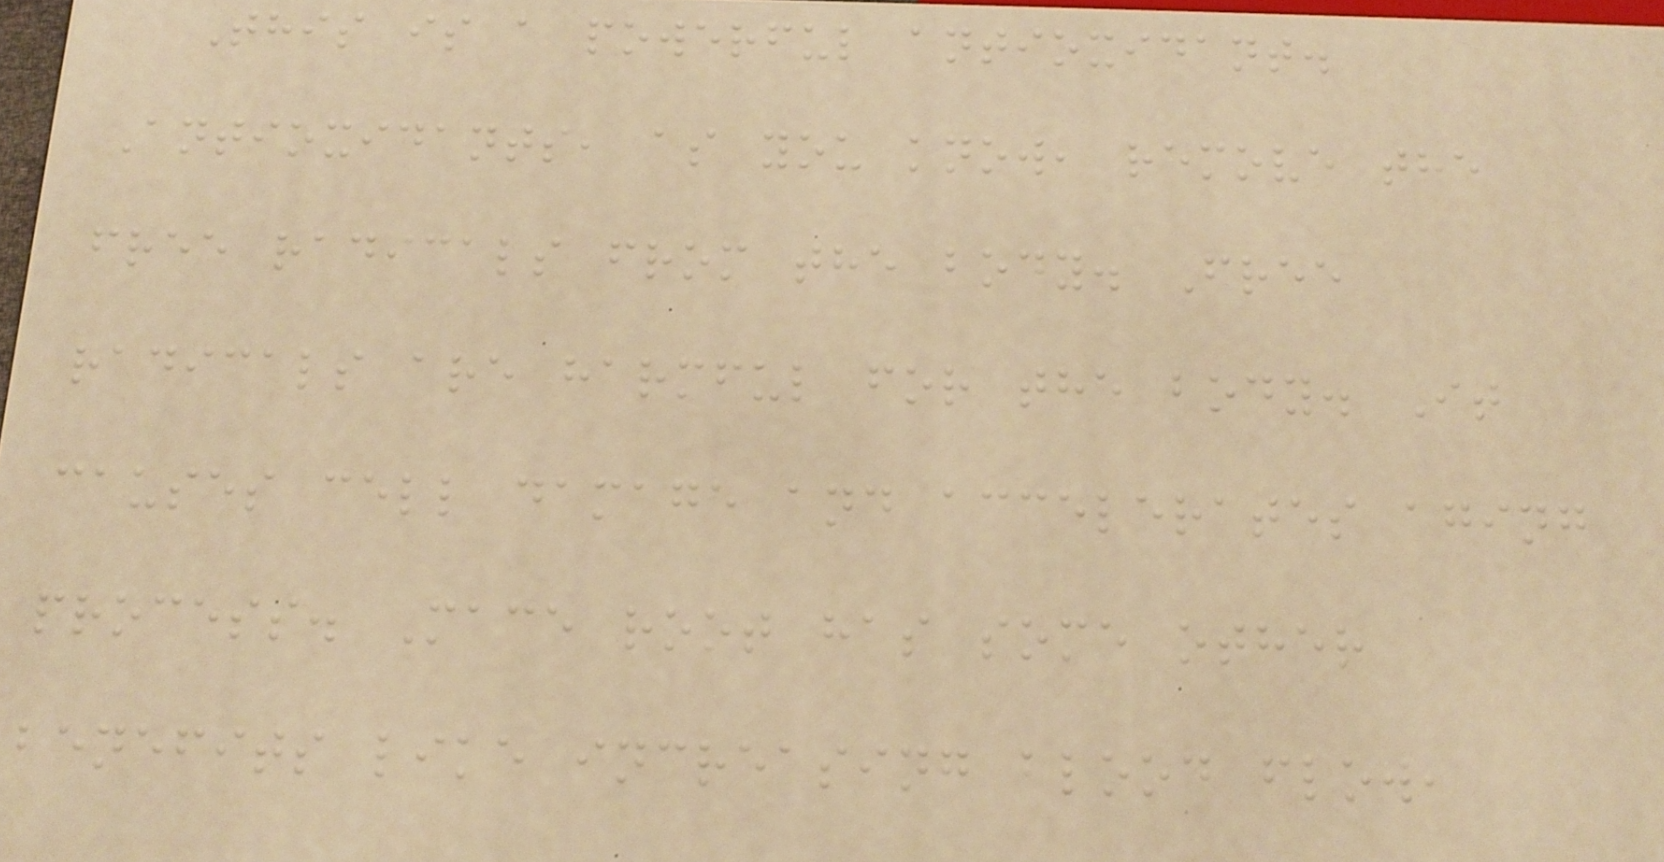This is a powerful antioxidant.
Antioxidants, as you know, remove the
free radicals from the body. Free
radicals are harmful for the body. It
causes cell damage and accelerates aging
process. Mace root has some other
benefits like increasing blood flow,
